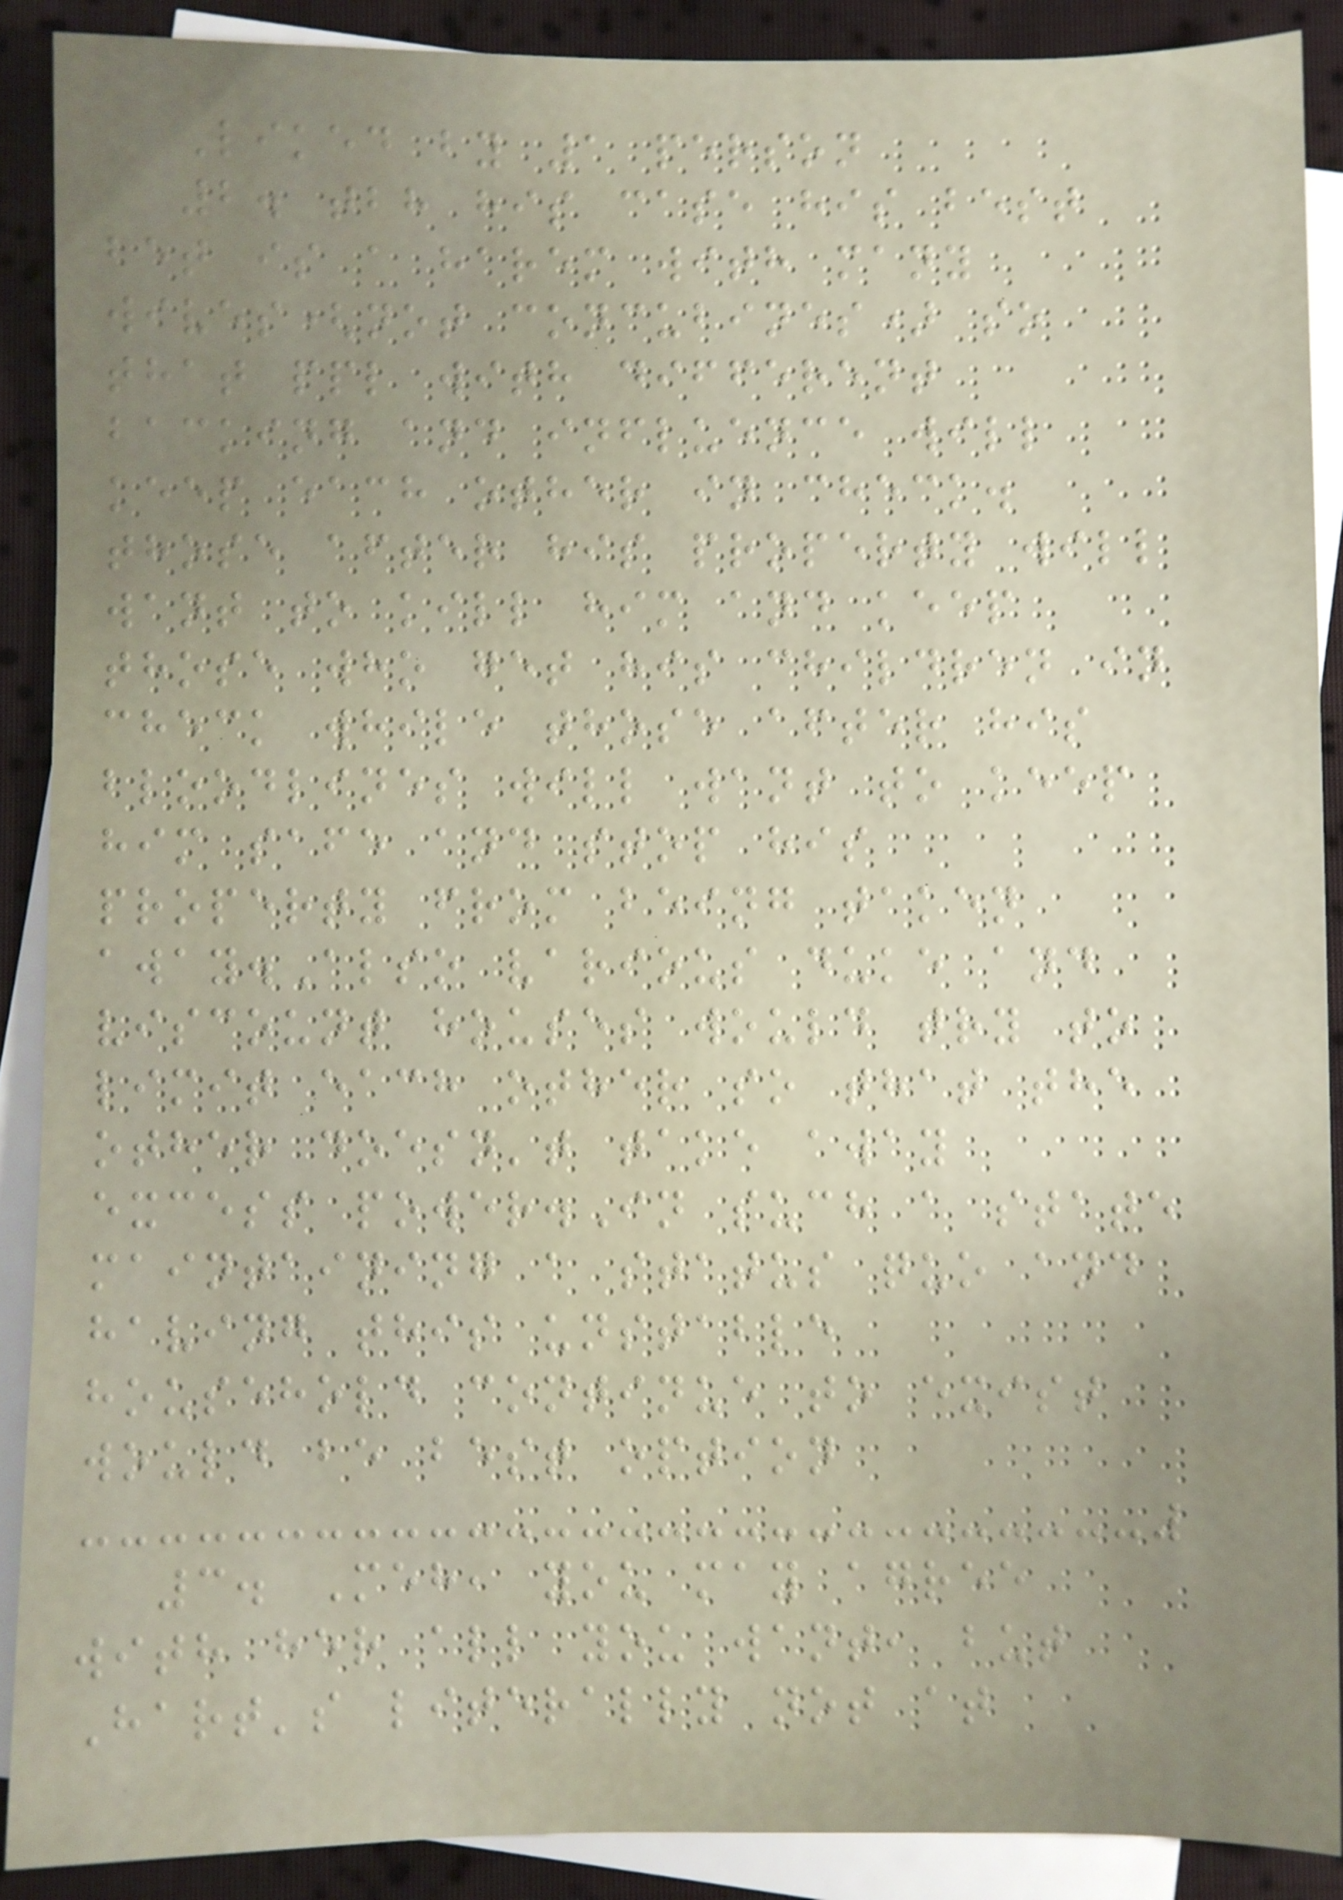Liked by 1 person
2. tbh his case his best
bet is a harem with many
wives(not concubines) so
that ppl with different
backing and influence will
keep each other in check.
those after his property will
want to kill him and keep
those who get his children in
check while those after his
bloodlines will want to keep
him safe and stop his
property from being taken
away.Also various duke and
viscount houses would try to
limit each other so that the
other doesn't take away
excess power.In such a state
maintaining a status quo and
having this unstable
household continue to exist
would be best option
3. Meh, you may agree
with her all you want, but
Hart's literally not at
